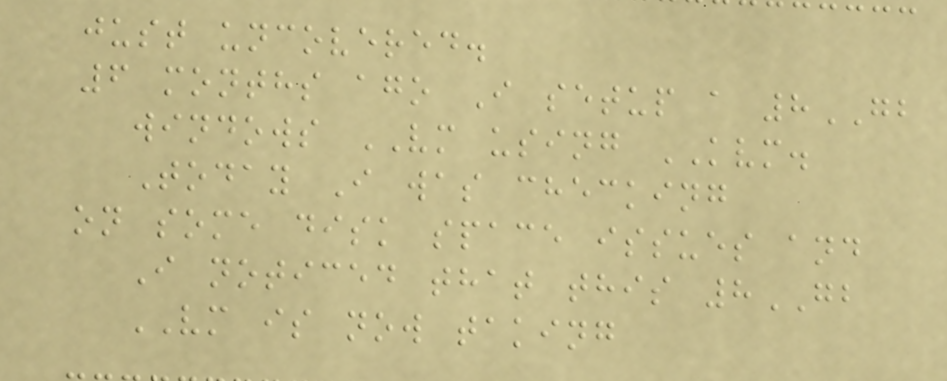just uncovered.
6 months ago I setup a 8GB
windows VM using KVM.
Today I was checking
on some disk space issues and
I noticed that this 8GB
VM is now taking
